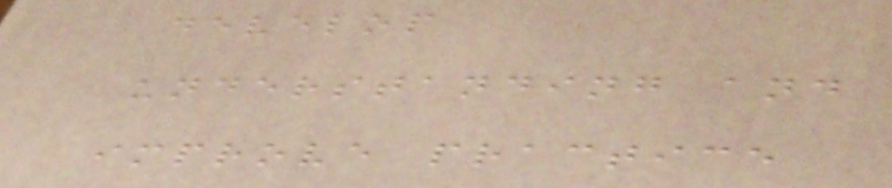develop
understanding and
improve practice
